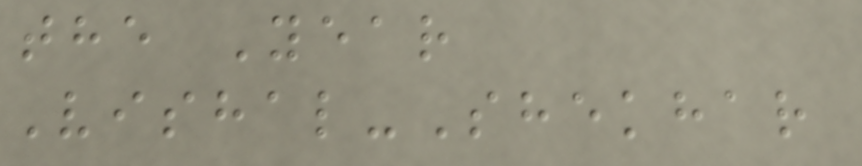the Year
Vishal-Shekhar
